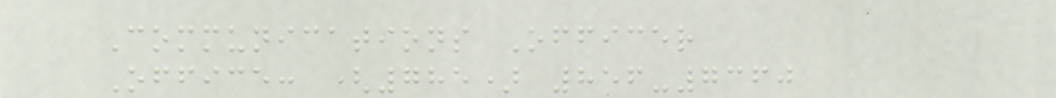Communications Officer
Office: (785) 856-7360
